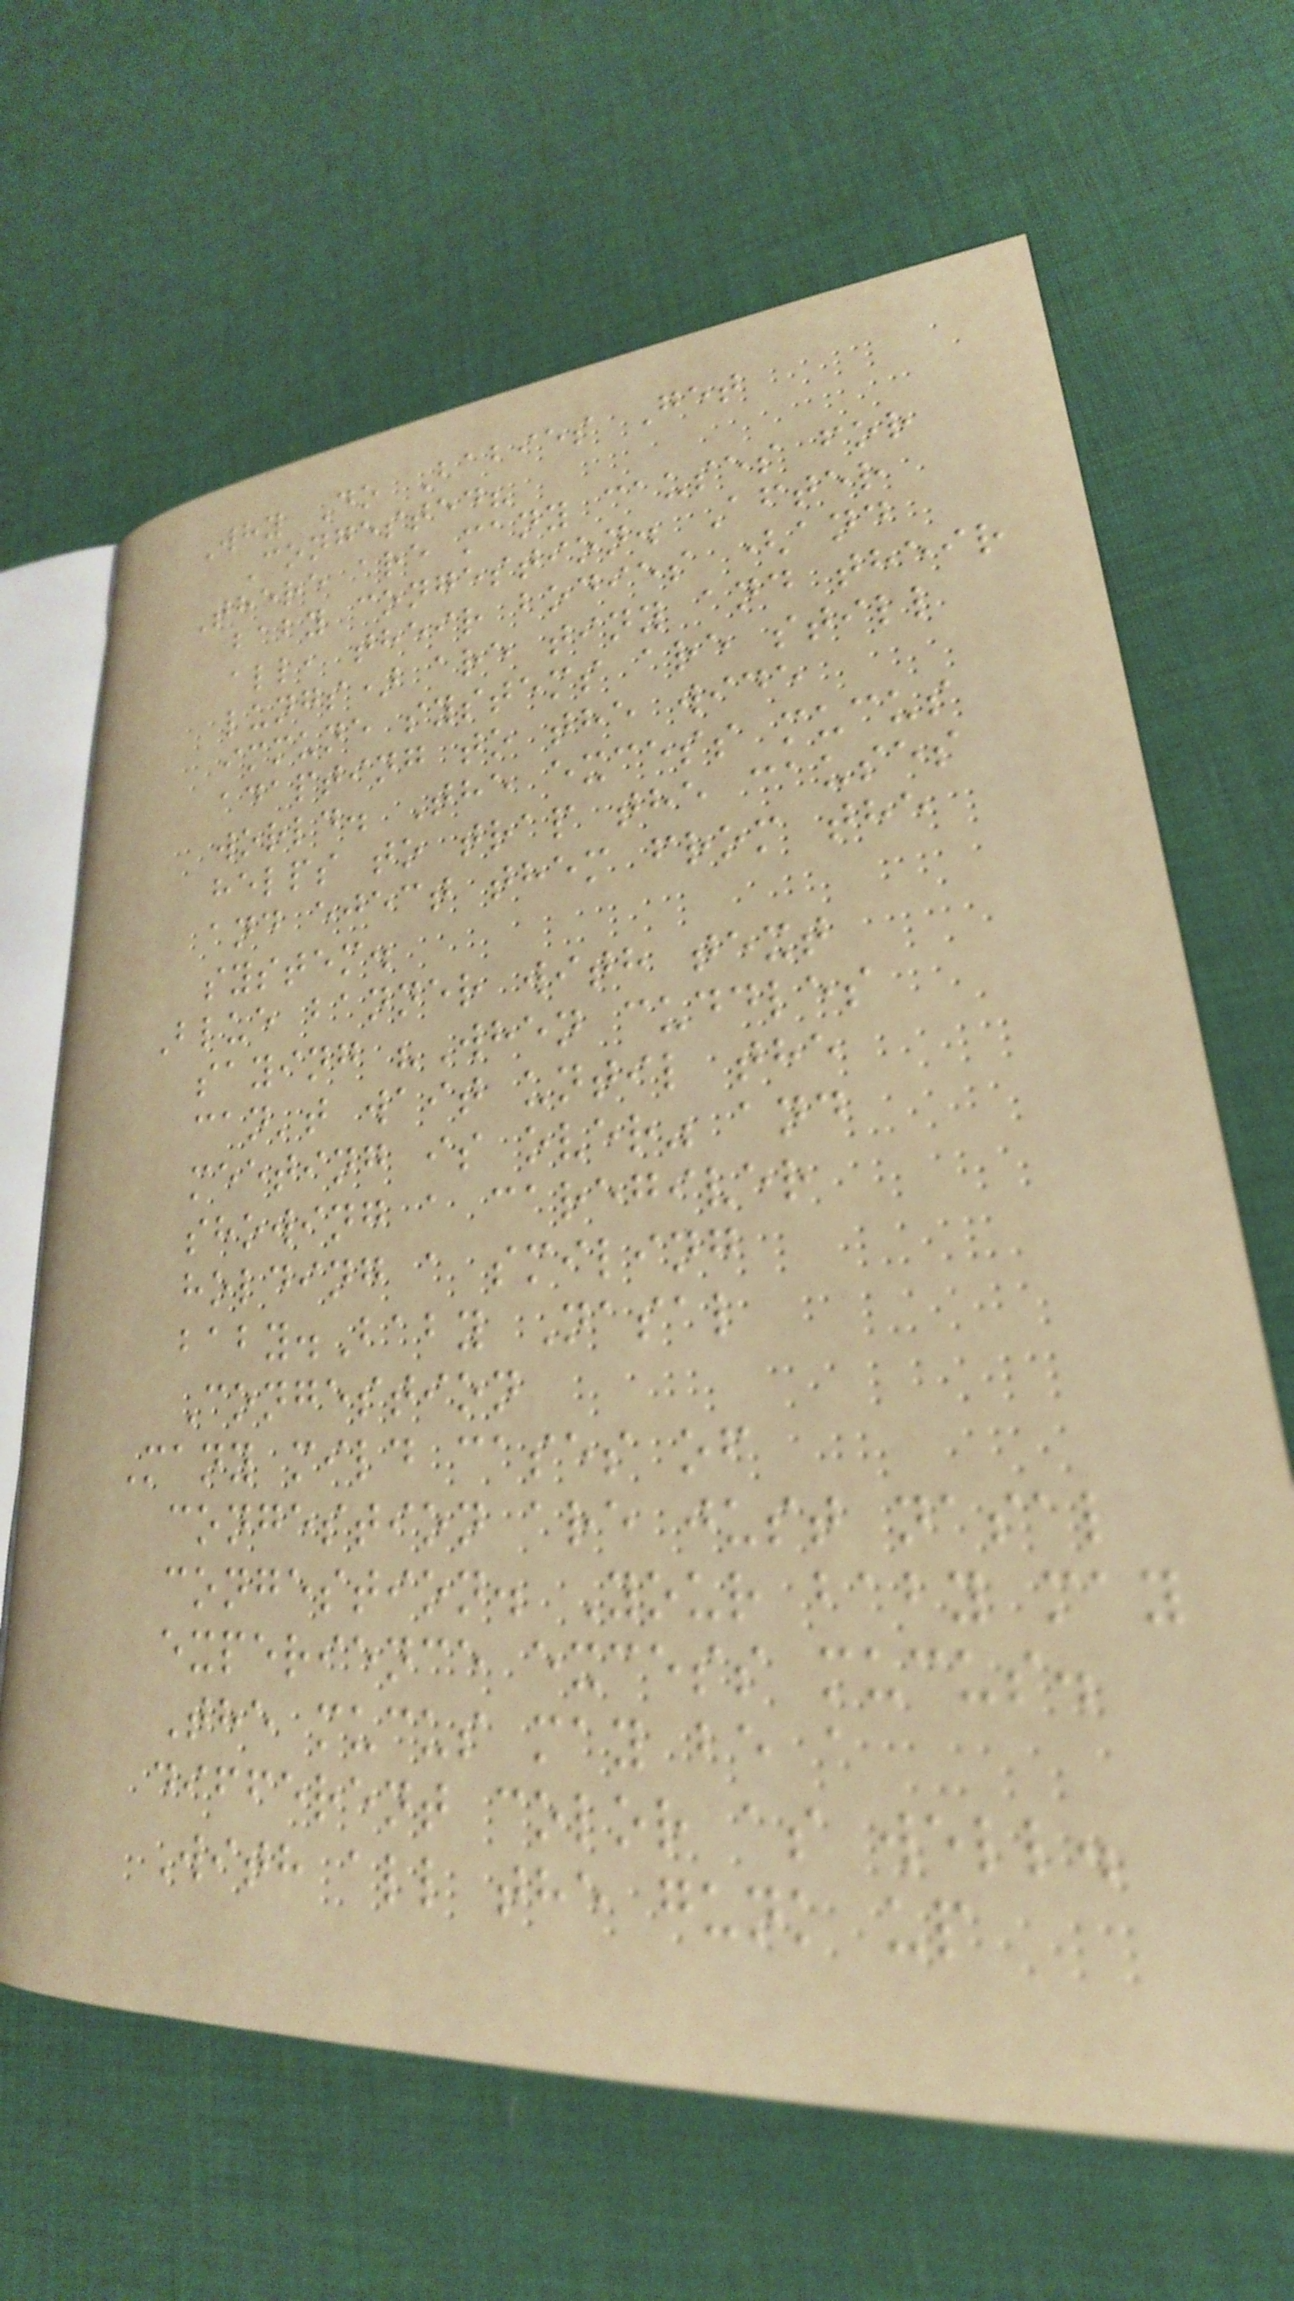Why Do Babies Get
Congested?
There are many causes for
baby congestion. After
all, their bodies (and
lungs) are tiny and their
immune systems are still
adapting to the wide
world. The excess mucus
helps to trap the causes
and eject them from the
system.
Blue banner with text
saying "When cuddles
can't wait until the
meeting is over" and
showing a caregiver
holding a smiling
baby.Baby Nasal
Congestion
Many mild cases of
congestion are just nasal
congestion. Your baby may
experience excess mucus.
The mucus may be a
different color as well.
With all the gunk up
